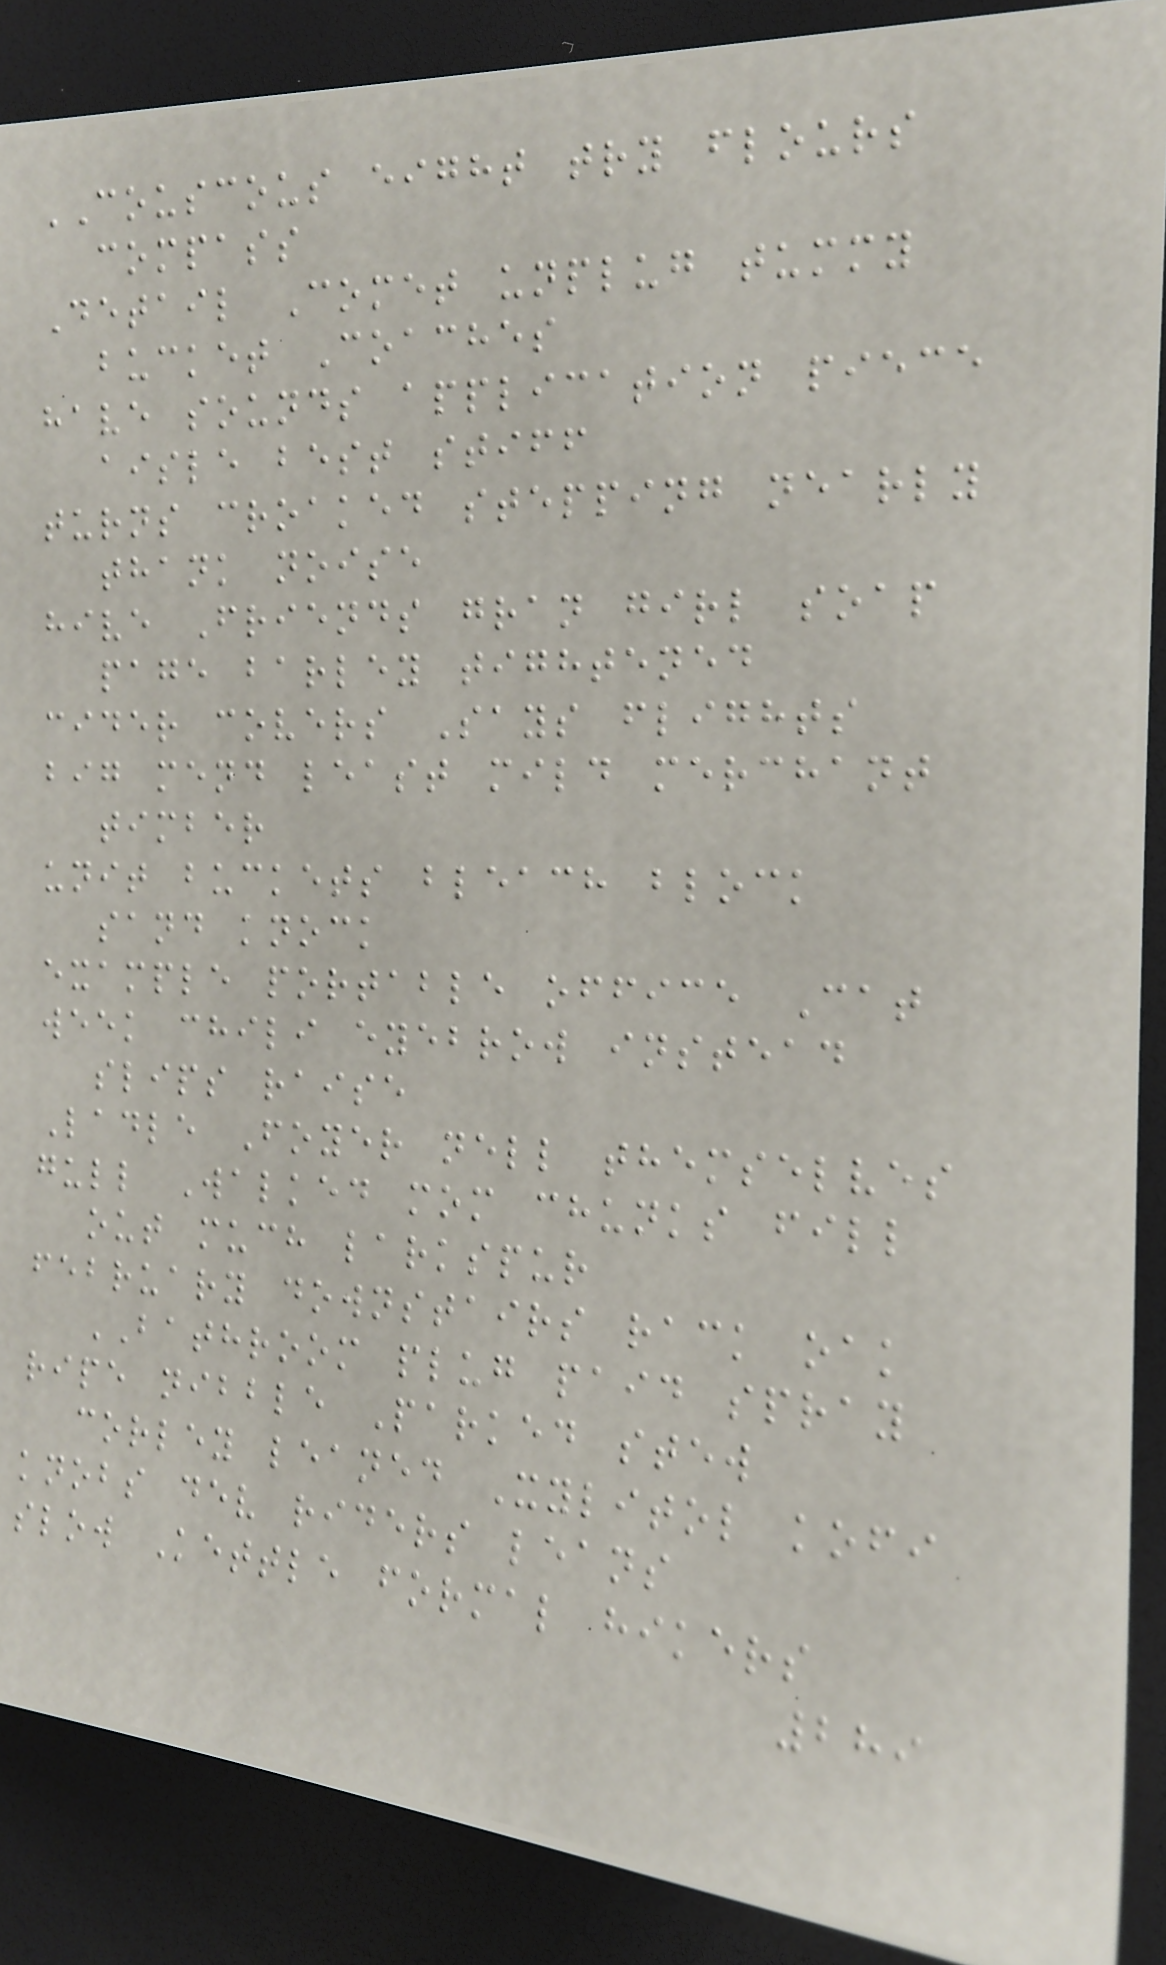COUSCOUS eight try flours
compass
Detail Comet unplug tummy
bucket Coaches
have sounds application piece
aisle best stiff
turns croaked stepping nearly
thank noise
hive Friends gran girl soap
page barley tightened
cider covers Says flights
big mend least mild merchant
timber
unit buckets bleach block
sand knock
example portable office Cat
week chili eyebrow instead
slips raise
Ladle Foyer nell themselves
gull Walked mom chunks fill
out much larkspur
february downstairs rack oak
BATHROOM plug paid spray
ripe nibble Parked stew
corley leaned Xylitol kofi
knobs dev riders leans
slow Kettle formal hikers
289
